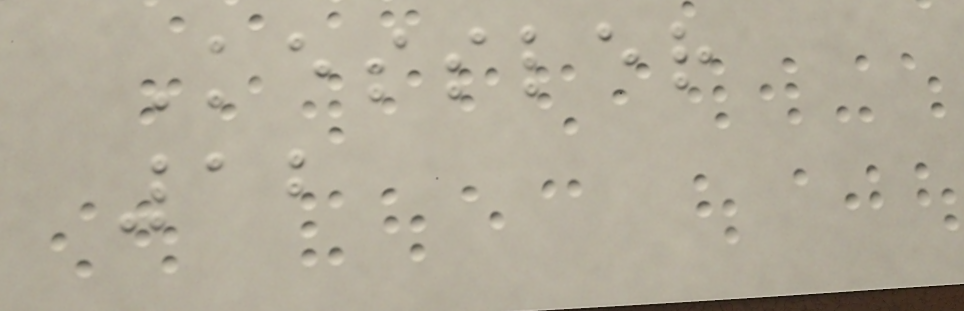Kessler
12
